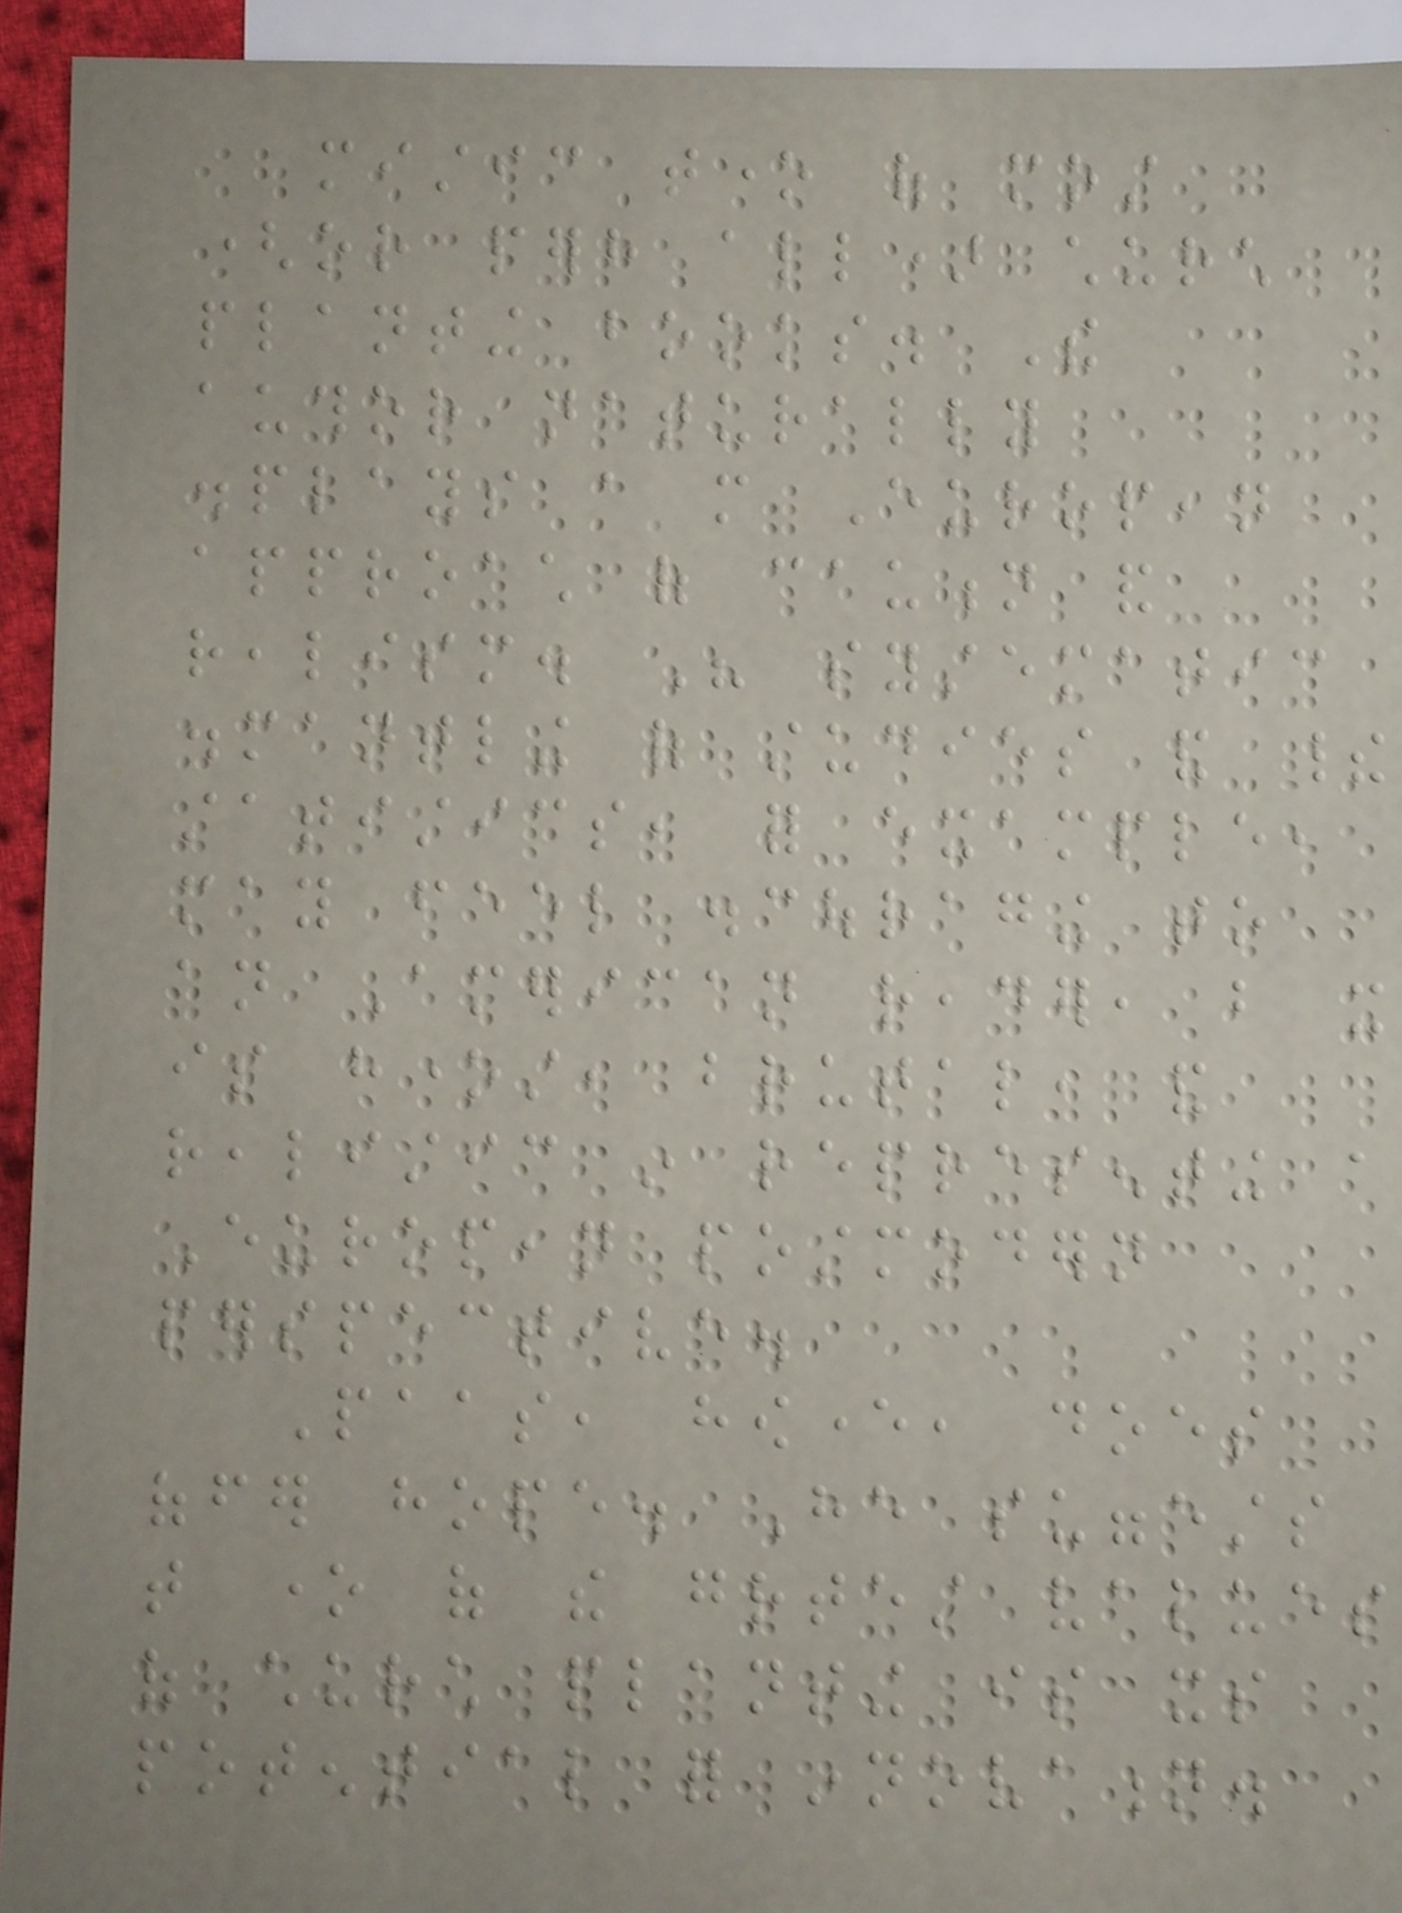mistic tone of most
(or perhaps all) church
planting books. The
author naturally
displays a more European
approach of caution and
realism. His systematic
dismantling of studies and their
statistics, for example,
may feel discouraging to
an American reader, but it
is honest, brutal, and
realistic in representing a
European postmodern
perspective.
Paas, however, does
offer hope. He suggests
that one of the greatest values
of church planting is its
potential for innovation.
